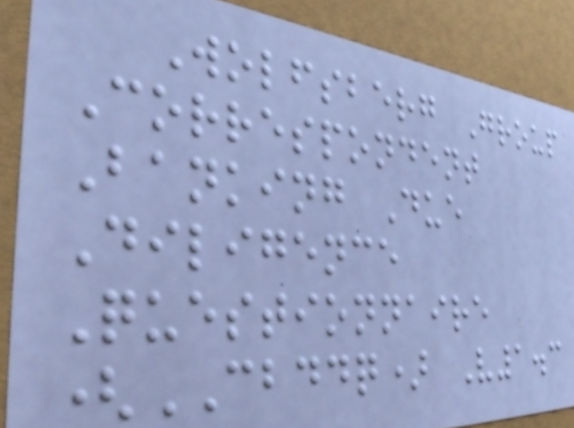Wolfsberg Group
Correspondent
Banking Due
Diligence
Questionnaire
(CBDDQ) V1.3
